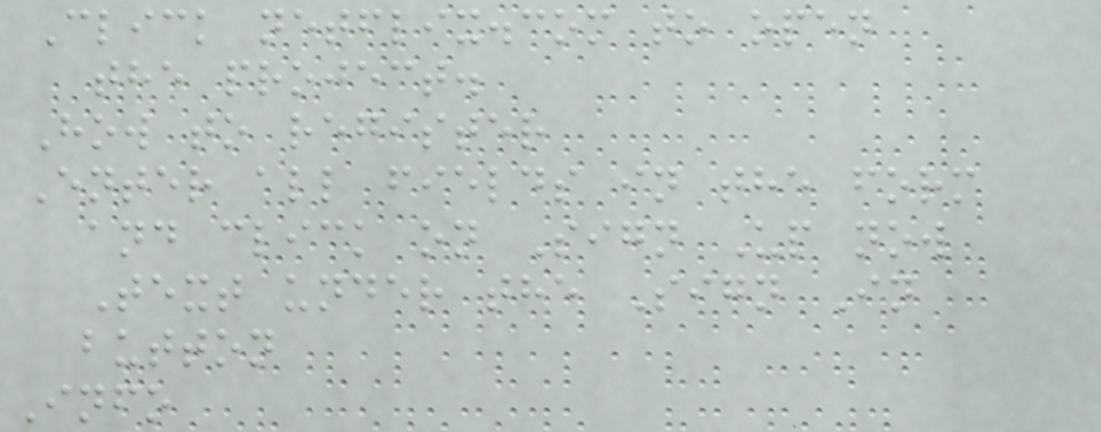Click netflix.com to open
the project.
How to register
Enter all fields in the form
and click on Sign Up now
Text under the Sign In
button
Info
